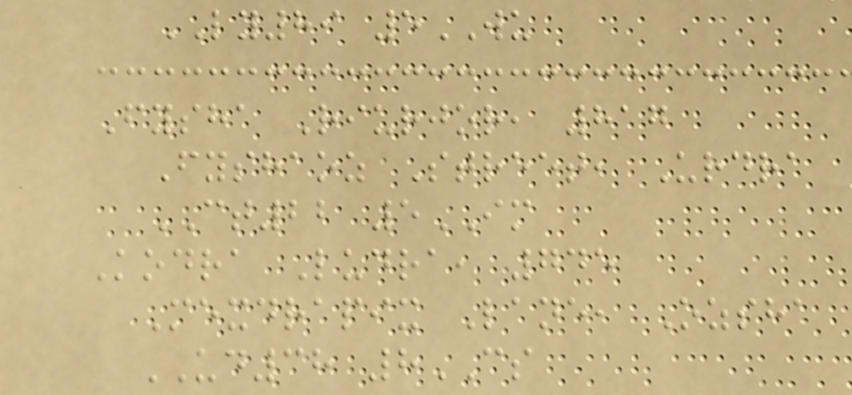LY89 5WU
Fysha Riurjor, 817
Fyshaoz Street, Urdra
CT22 5IM
Kodra Ludra, 745
Mexdrapix Lane, Ozsha
UD38 8CS
